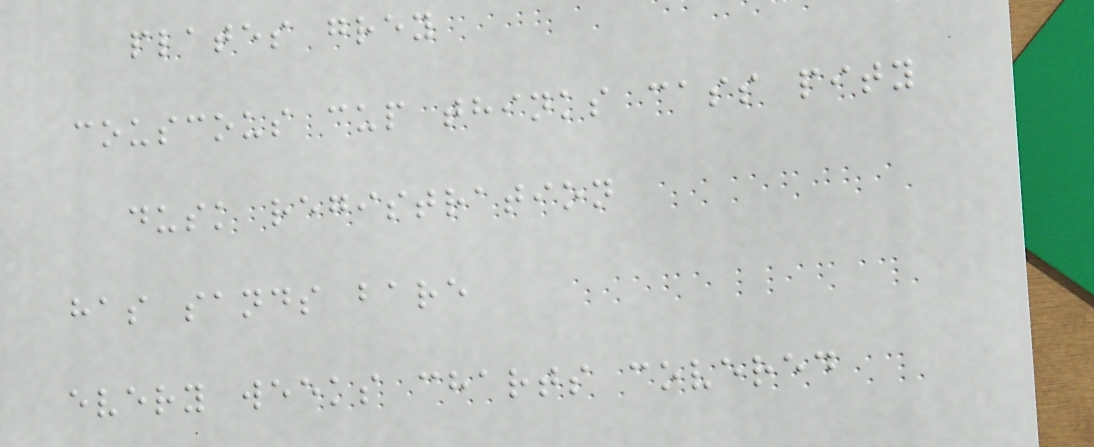plates grey
couscous cup thinks cass pity
dusk registration
has sands bare
every weeks charts covered
